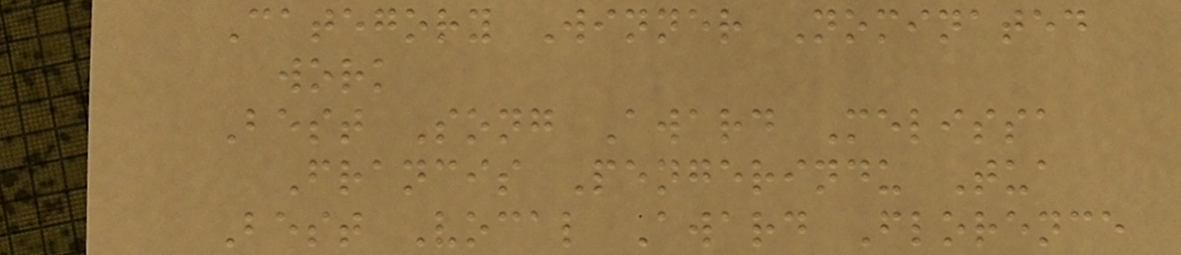Category Winner Nominated
work
Best Song Award Melissa
Francis Pengerindu Tua
Best Vocal Award Florence
